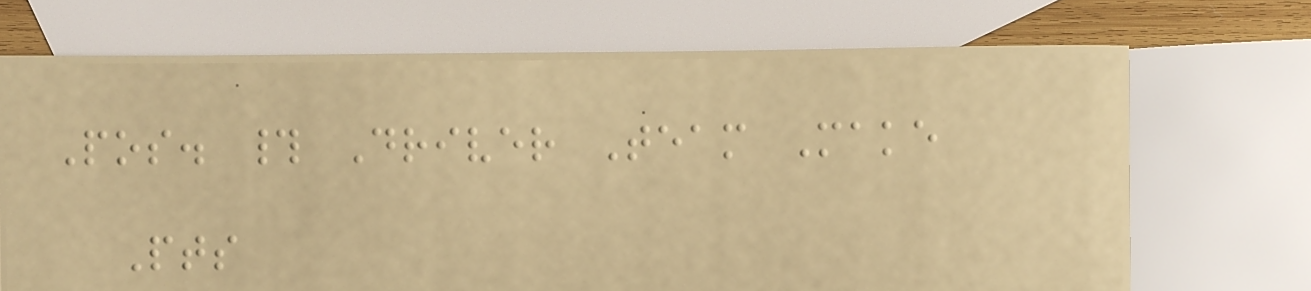Pos. # Driver Team Make
Pts
